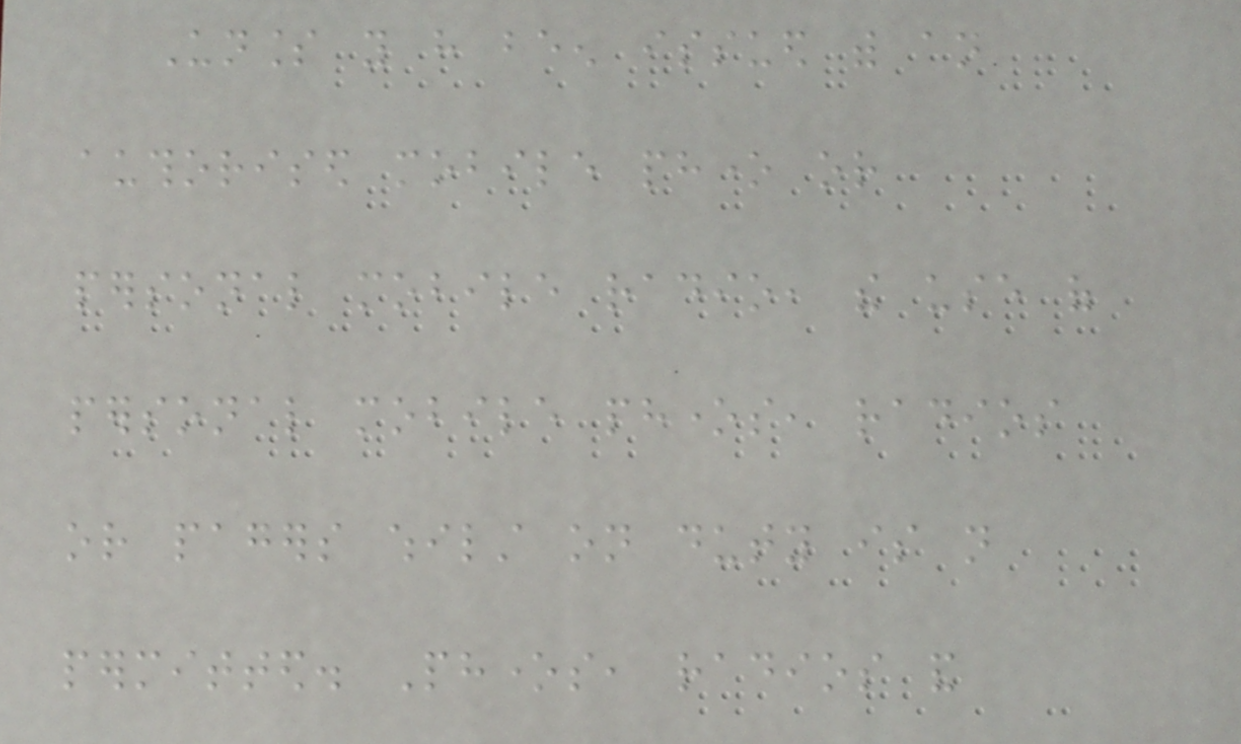Unless you have been issued with an
authorised mobile phone or
personal mobile radio, the use of
personal mobile phones, radios
or pagers whilst on duty is not
permitted. Phones, radios and
